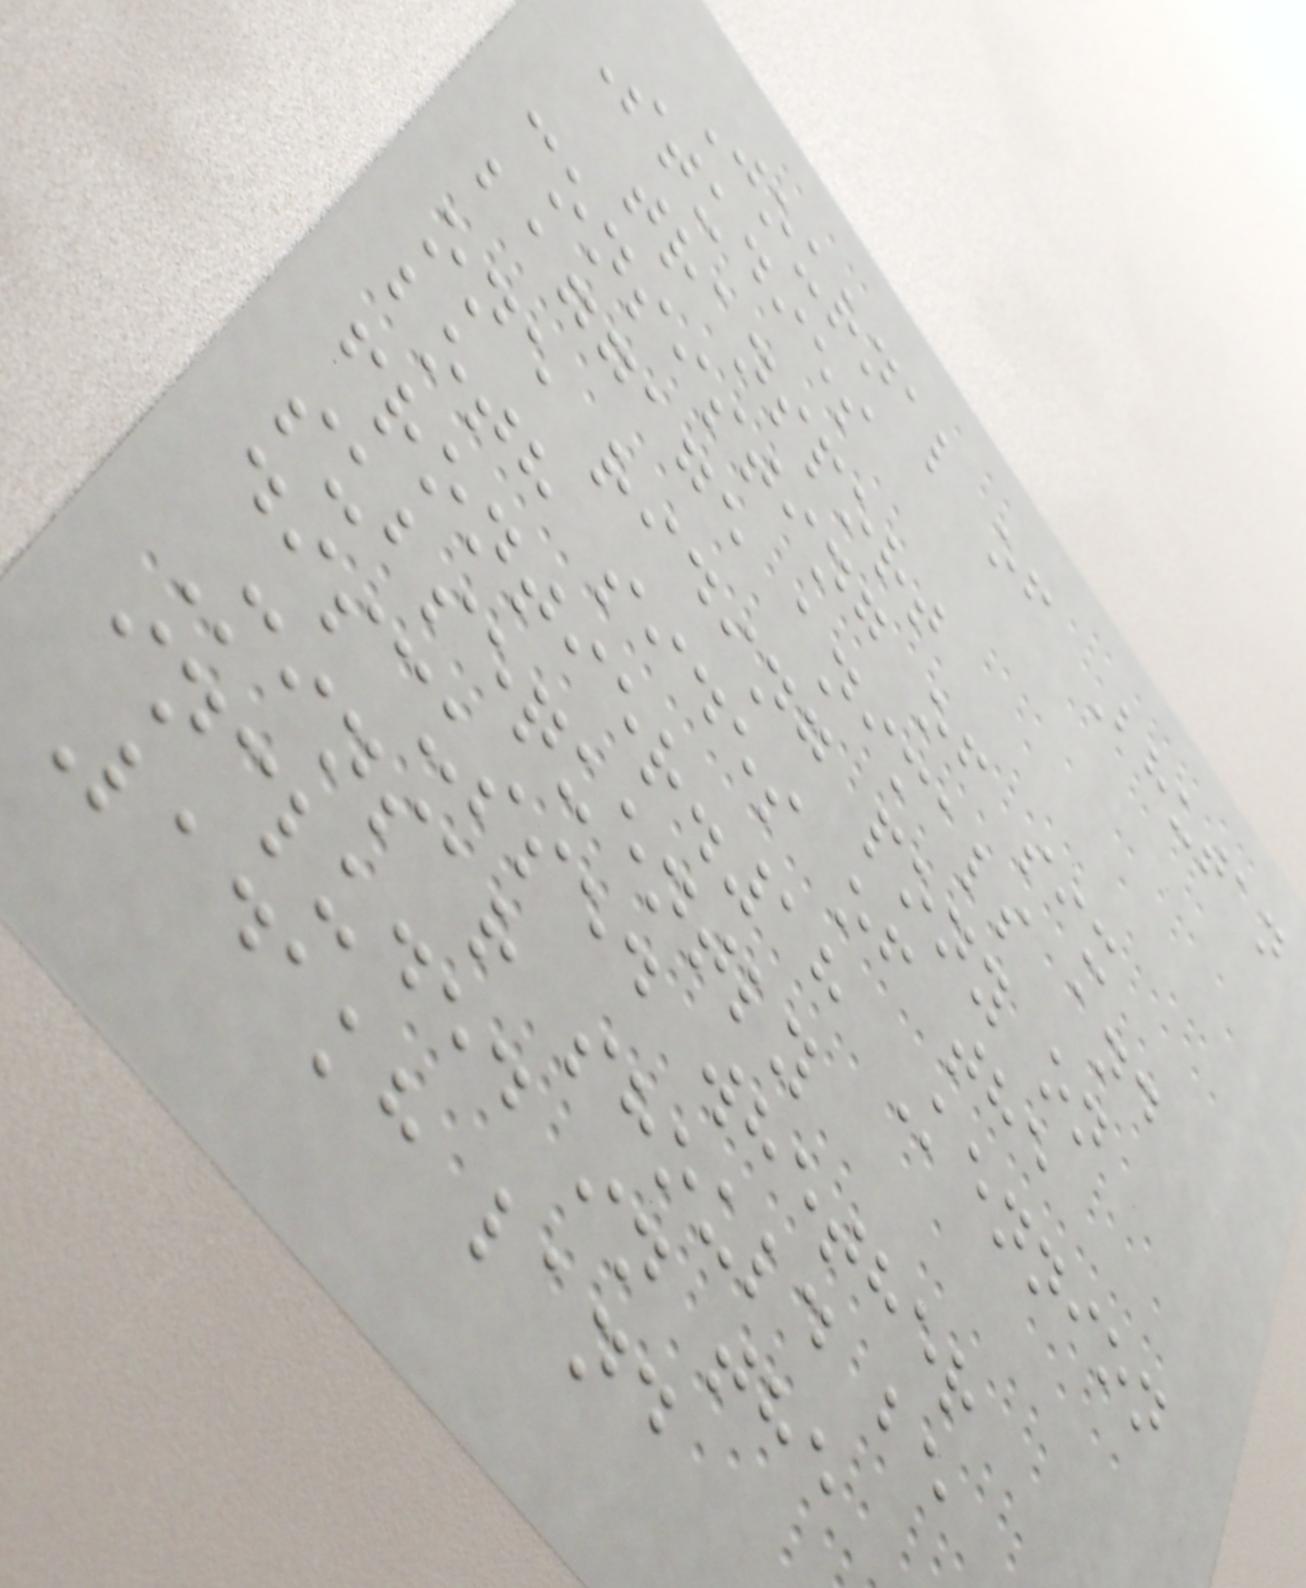Journal of Bhutan
Studies
transport
consisting of six
baggage animals and
one riding pony on
both sides of the
frontier.18 Kennion
subsequently
discussed whether
Minsar should be
included in the
Ladakh land
